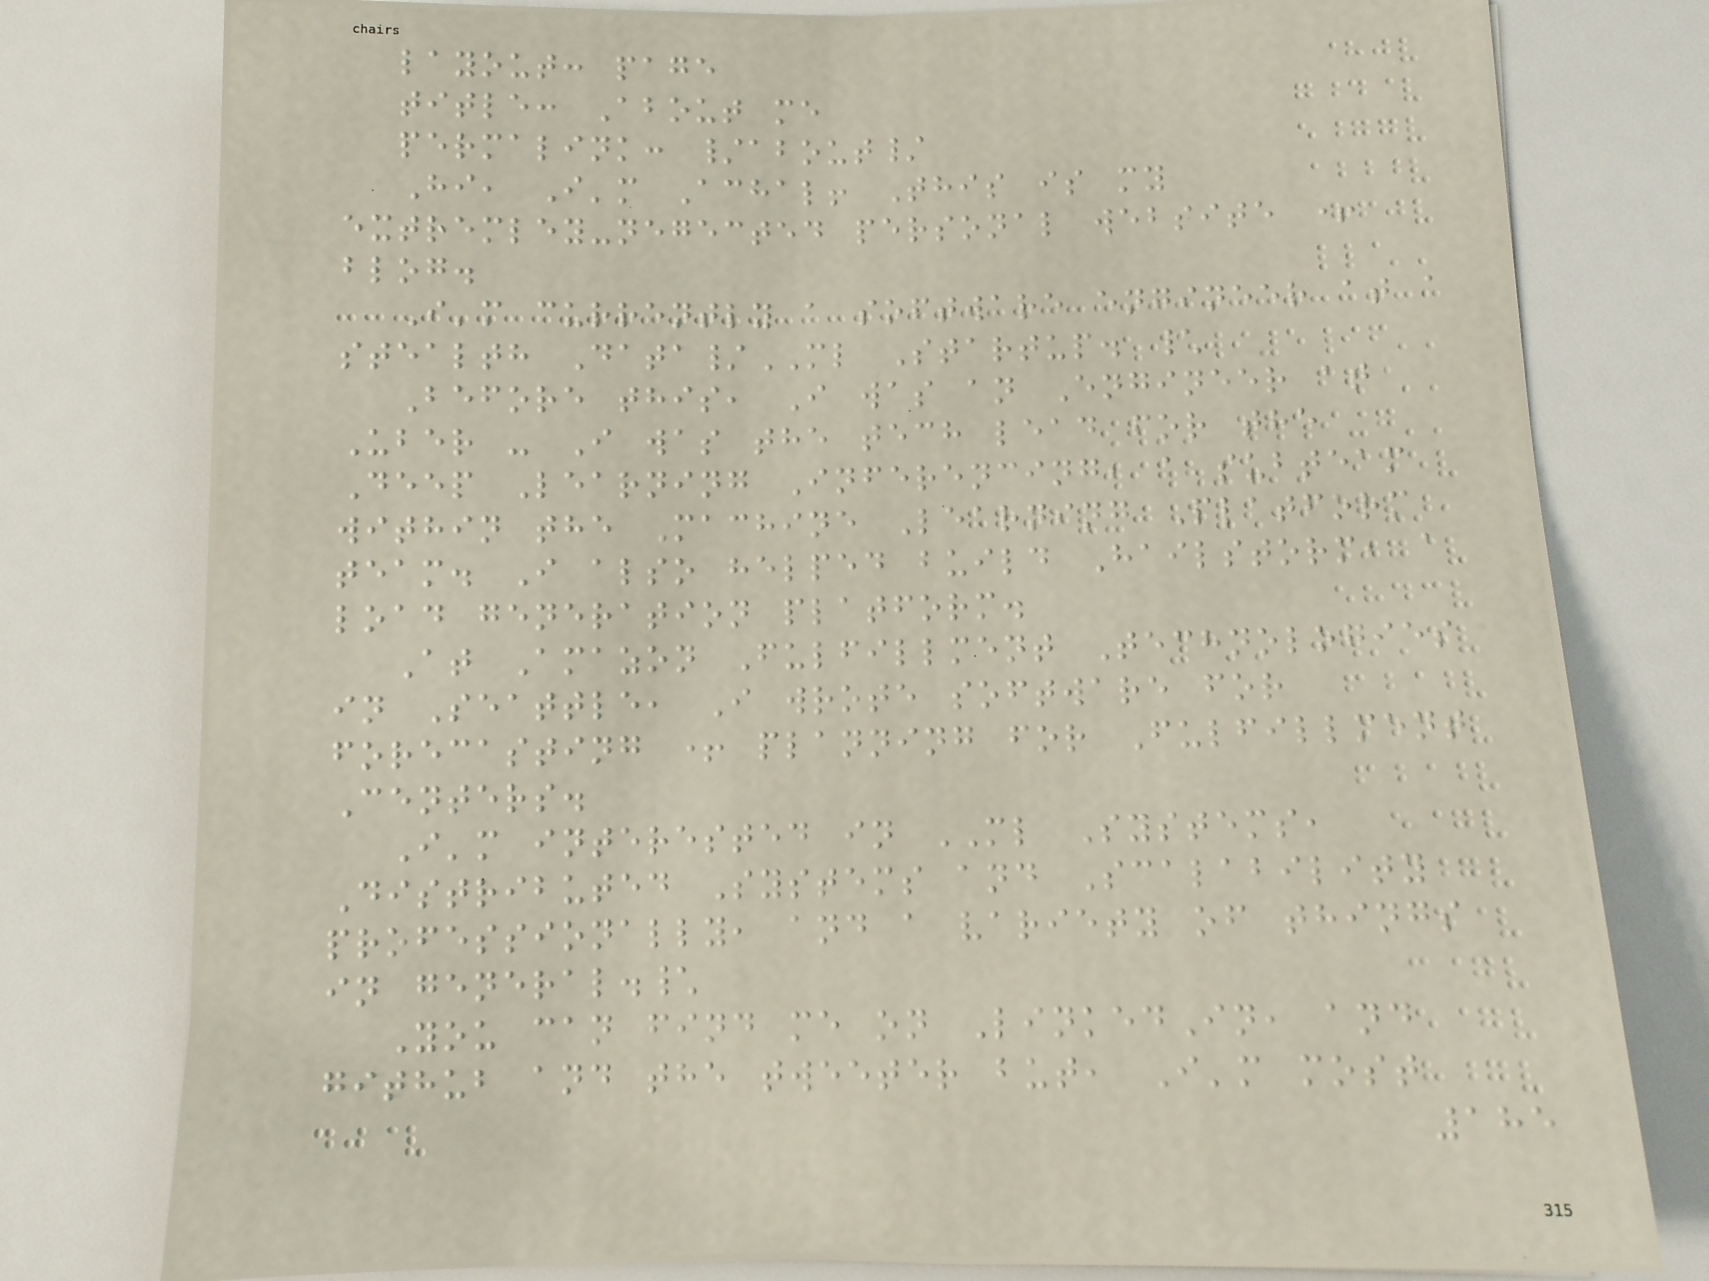layout: page
title: About me
permalink: /about/
Hi, I'm Achal! This is my
extremley-negected personal website +
blog.
I'm currently a software engineer at a
stealth Data/ML Startup. \
Before this, I was an Engineer at
Uber - I was the tech lead for the
Deep Learning Inferencing, a subteam
within the Machine Learning Platform
team. I also helped build Hailstorm, a
load generation platform.
At Amazon Fulfillment Technologies
in Seattle, I wrote software for
forecasting + planning for Fulfillment
Centers.
I'm interested in ML Systems,
Distributed Systems and Scalability
professionally, and a variety of things
in general.\
You can find me on LinkedIn, and
github and the tweeter but, I'm most
185
